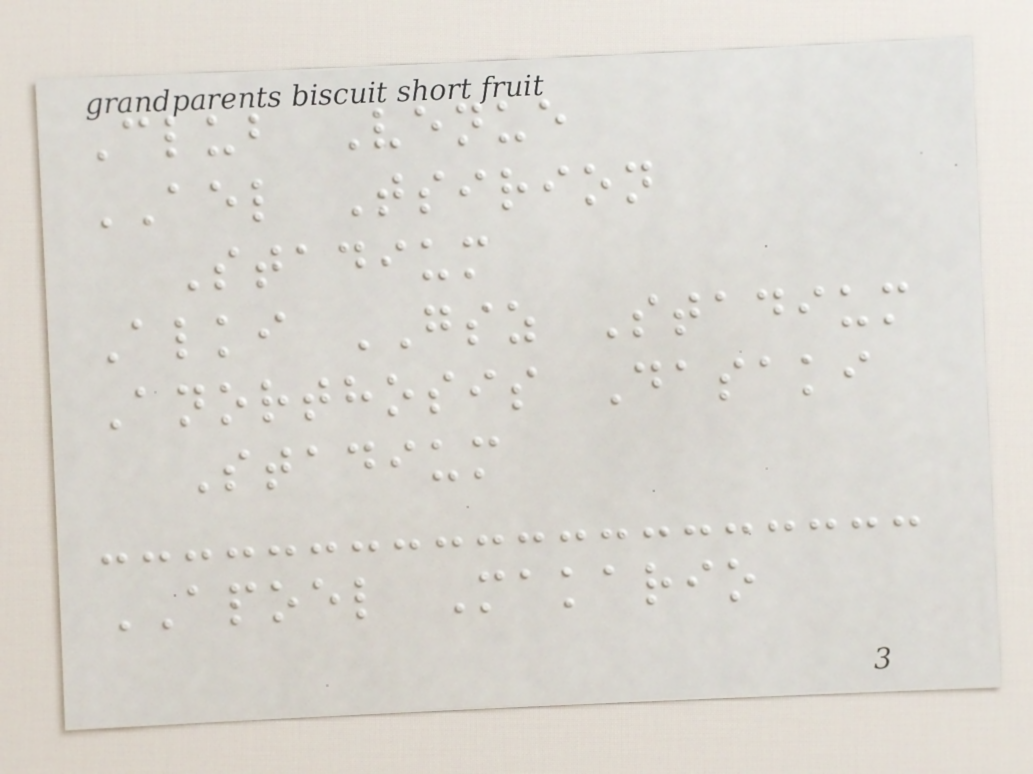Club Venue
AEL Tsirion
Stadium
Alki GSZ Stadium
Anorthosis Dasaki
Stadium
APOEL Makario
